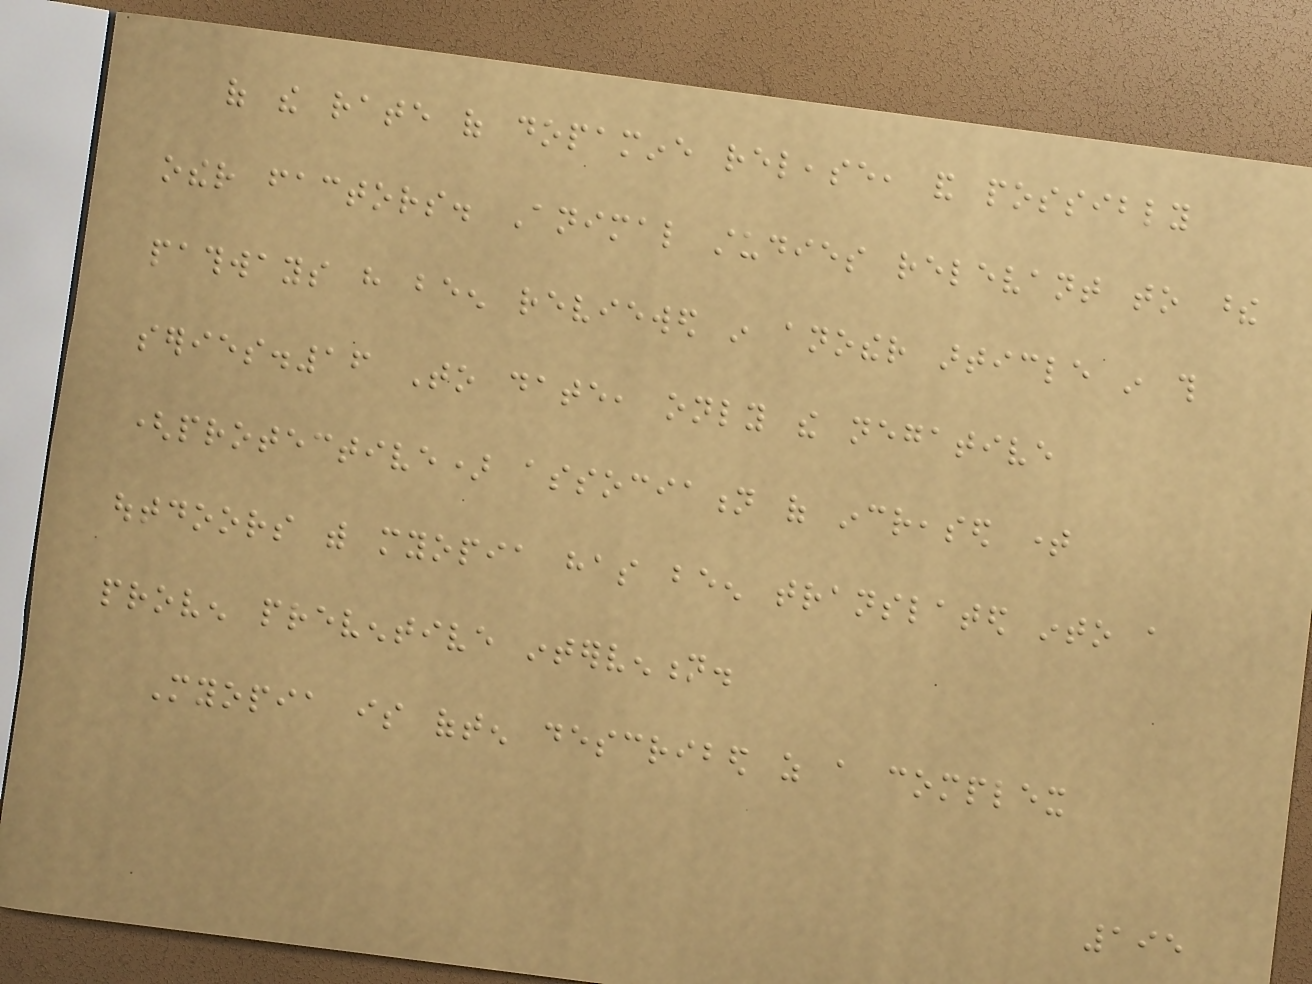of the rate of dopamine release, and possibly
other factors. Animal studies relevant to these
pathways have been reviewed in another article in this
series.16 To date, only the negative
(protective) association of increased time
outdoors with myopia has been translated into a
proven preventive intervention.
Myopia is often described as a complex
195
